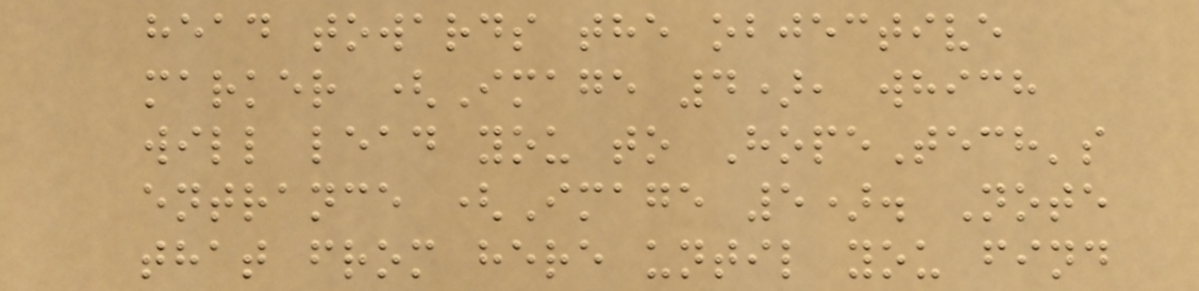head towards the objective
marker (Image 4), which
will lead you to HopeTech's
entrance (Image 5). Note
that from here until you find
